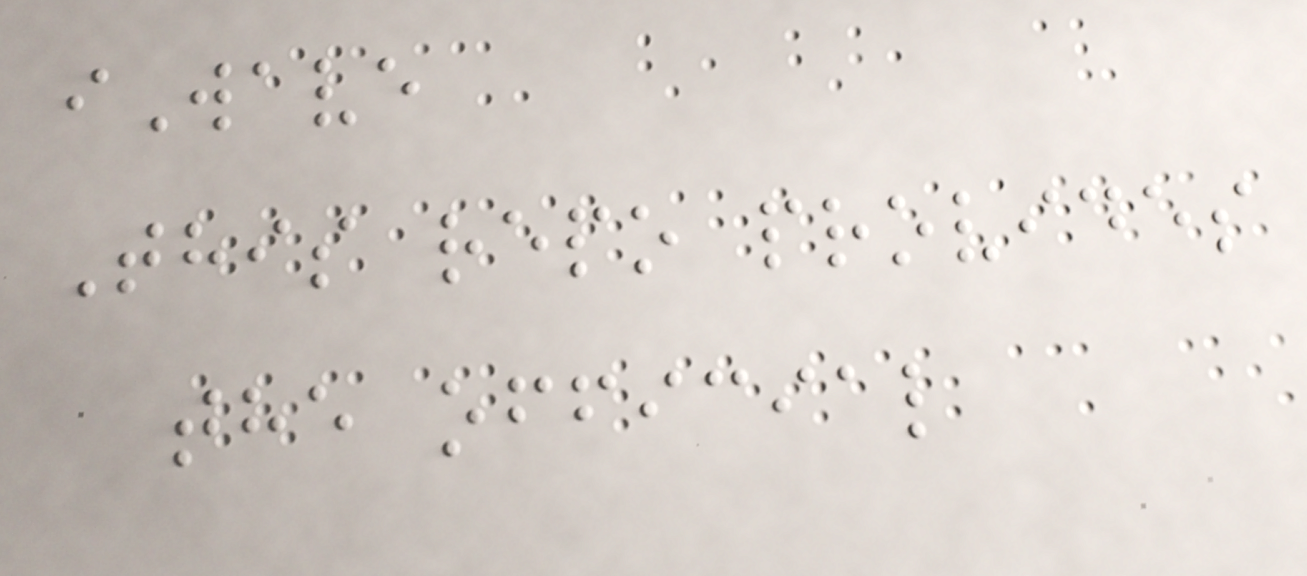iWave
This repo provides
the official
